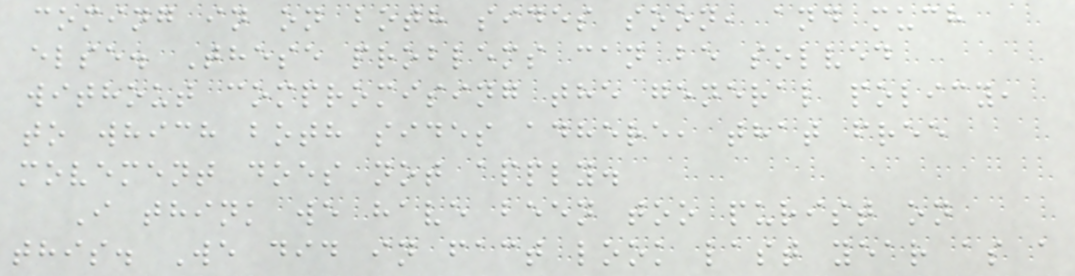coming in on both sides soon, and much
else. These problems can be solved
without compromising the general policy,
to which both sides adhere, that free
movement does not apply.
I think we have been too purist on
this. We did in fact look last year as a
